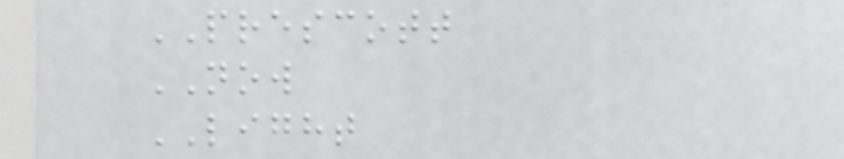PRESCOTT
NOW
LIGHT
